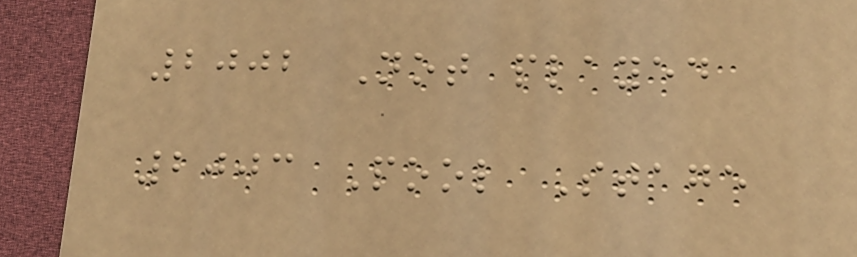2002 Not played
2003 Pool Stage
